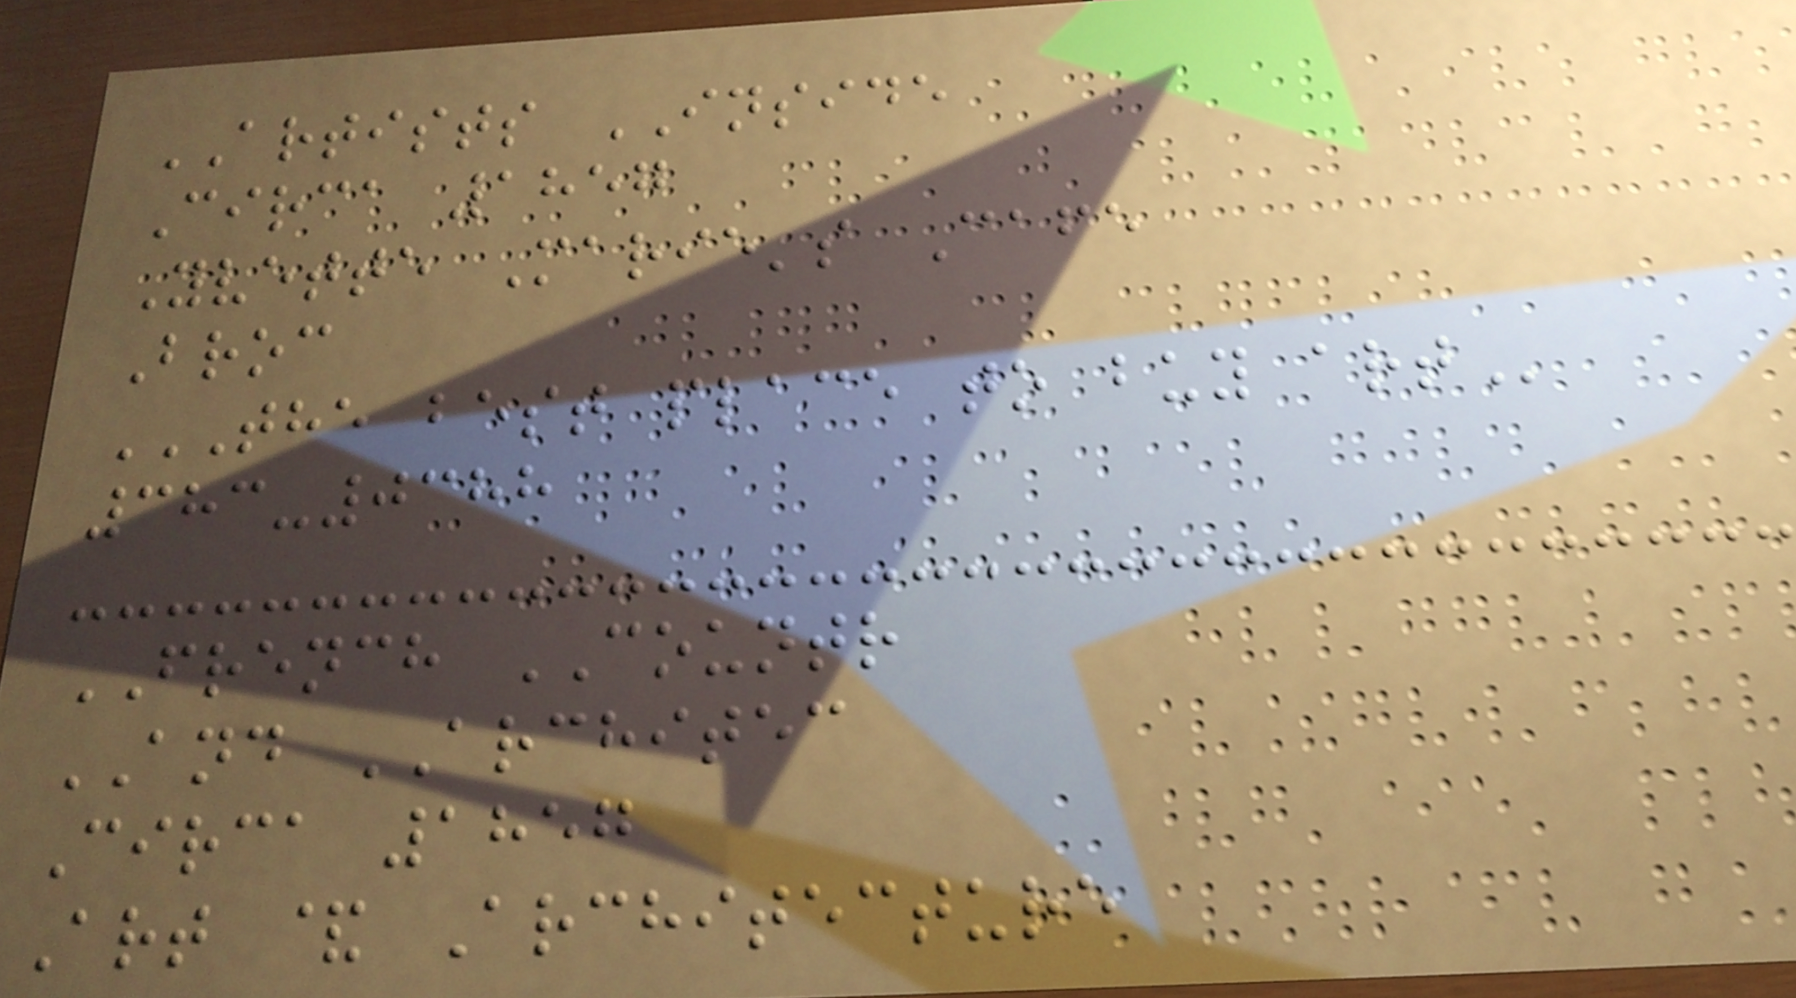ARTISTS INSIDE
Circa 1857
Yvette Marie's Cafe
Broc
THE BEST PLACE TO BUY ART
383-0388
FRENCH COUNTR
AND ARCHITEC
Circa 1857
Art & Architecture
